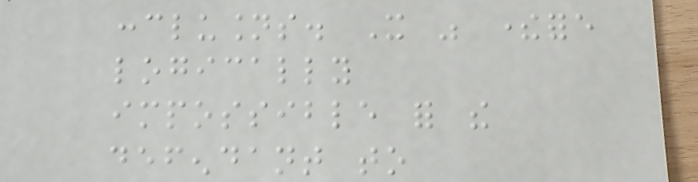conclusions. It was therefore
logically
impossible for the
defendant to
